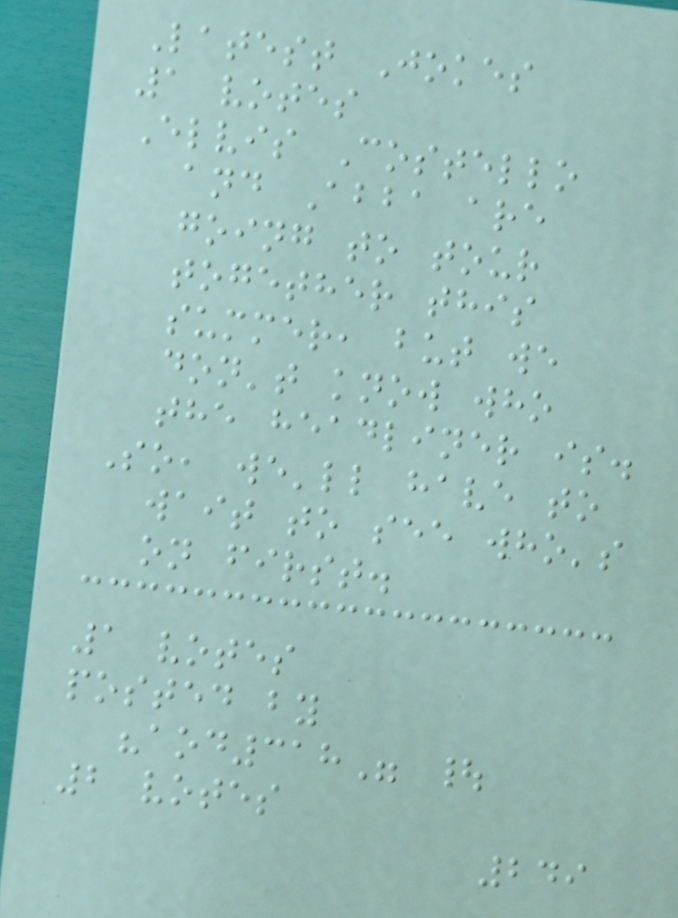Latest Jokes
1 votes
Elvis Costello
and Abba are
going to tour
together this
summer, but we
don't know who
the headliner is.
So, we'll have to
wait to see who's
on first.
1 votes
posted by
"aod318" |
2 votes
249
